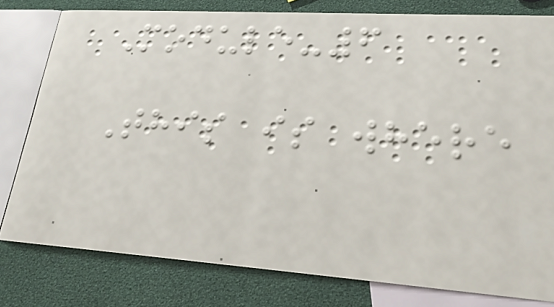Module-6
This is where
